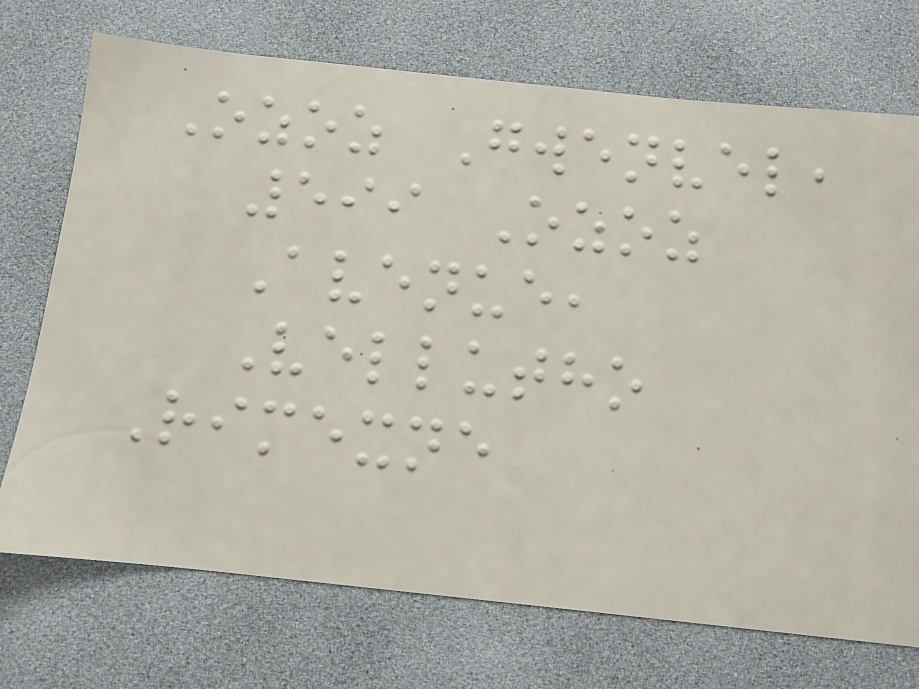Ozoz Gwenvel,
599 Ozoz
Avenue,
Vellutho
Rimexne
